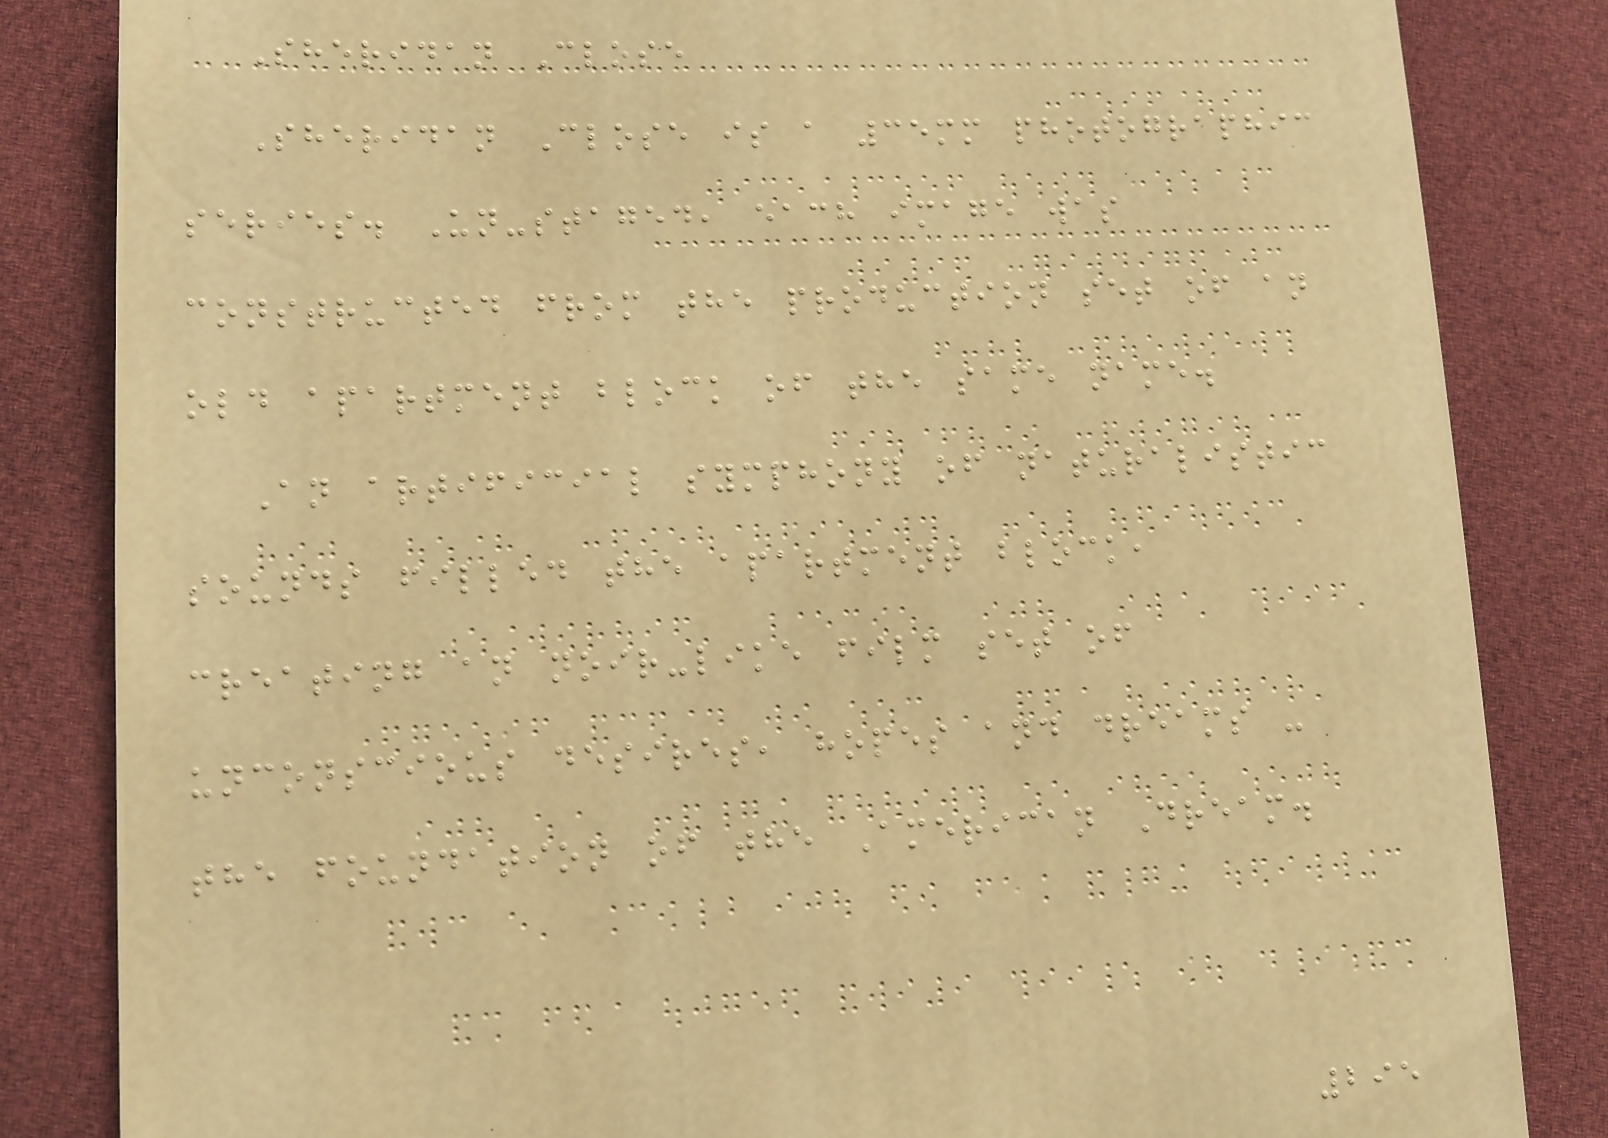Sheridan Close
Sheridan Close is a 35mm photographic
series. Un-staged, each image was
constructed from the production set of an
old apartment block of the same name.
An artificial symphony of naturalistic
sounds filled the apartment block,
creating an noir-like film set of
unconscious desires, hopes and dreams -
the foundation of the American Dream.
295
